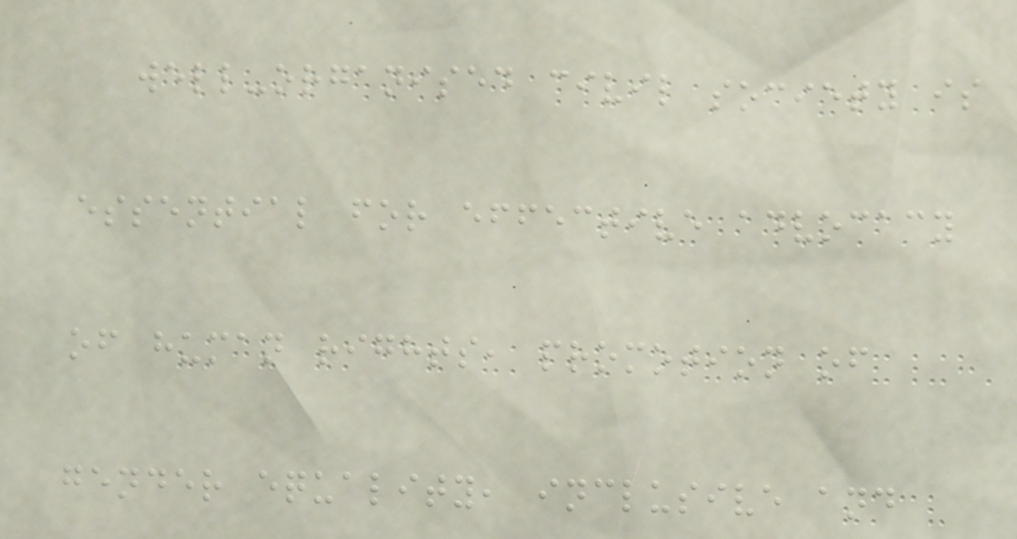well-organised civil society is
essential for effective advocacy
of human rights, promotion of
gender equality, inclusive and
